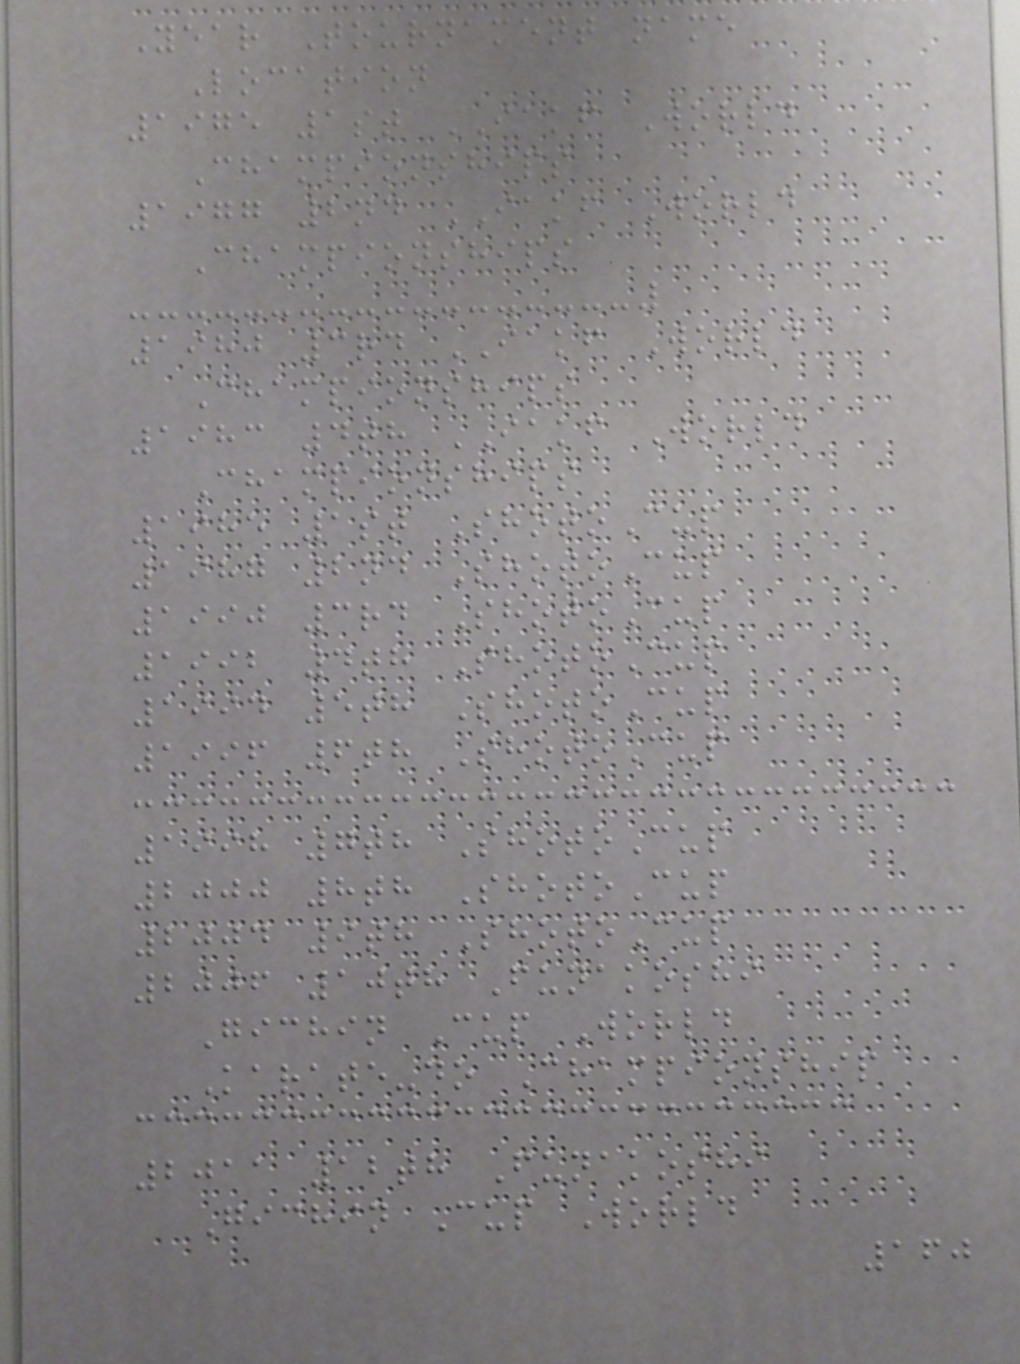Year Tournament name
Location
1975 1st IAKF World
Championships
1977 2nd IAKF World
Championships
1980 3rd IAKF World
Championships
1983 4th IAKF World
Championships
1985 1st ShotoCup
1987 2nd ShotoCup
1990 3rd ShotoCup
1992 4th ShotoCup
1994 5th ShotoCup
1996 6th ShotoCup
1998 7th ShotoCup
2000 8th ShotoCup
2004 9th ShotoCup
2006 10th Funakoshi
Gichin Cup World
Karate-do Championship
2011 12th Funakoshi
Gichin Cup World
160
